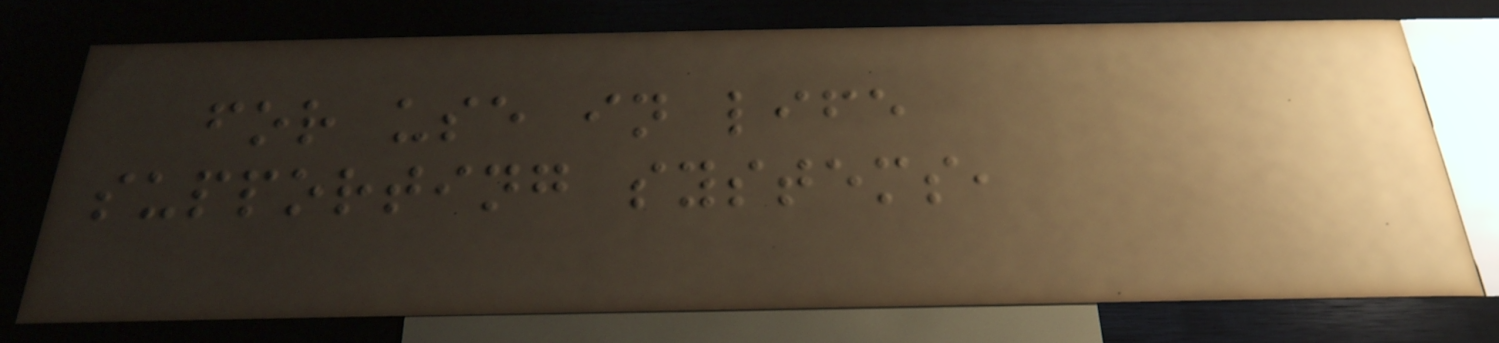for use in life
supporting systems,
